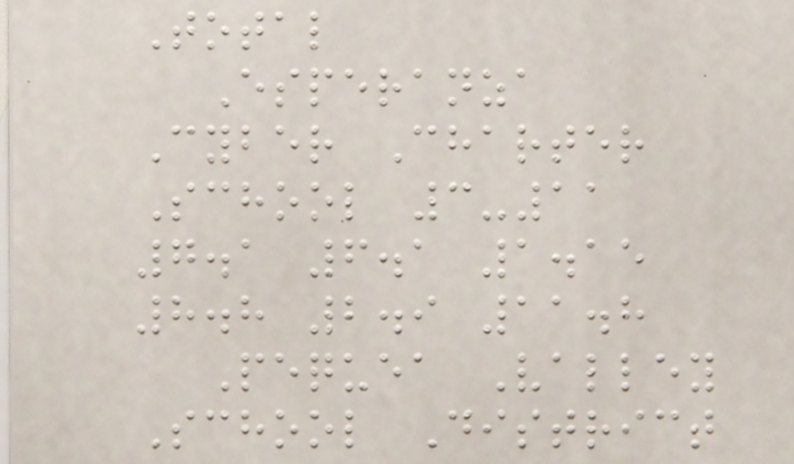Total
Esperanza
Cyber Charter
School 3-11
7.1 6.1 1.15
8.8 2.9 11.8
Pequea Valley
School District
